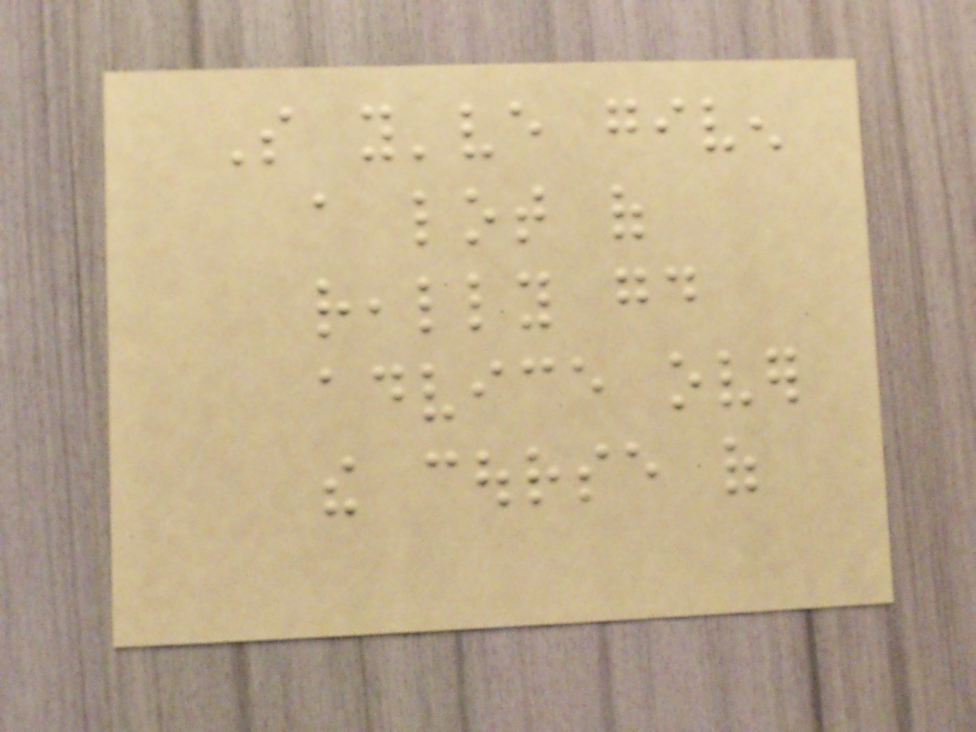So you've given
a lot of
really good
advice over
the course of
